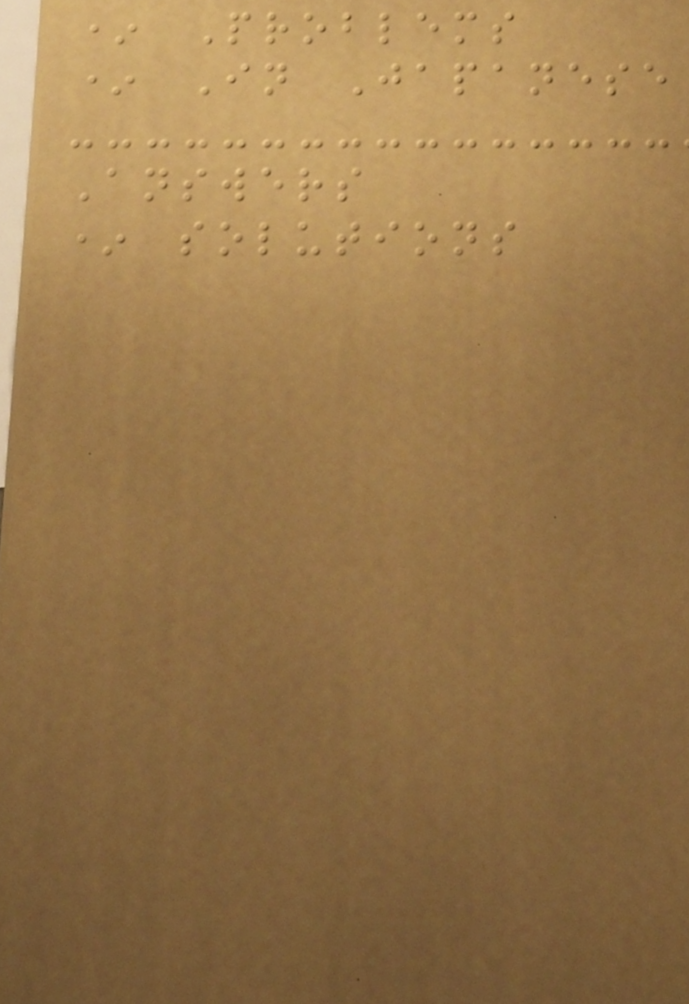* Problems
* In Japanese
Answers
* solutions
